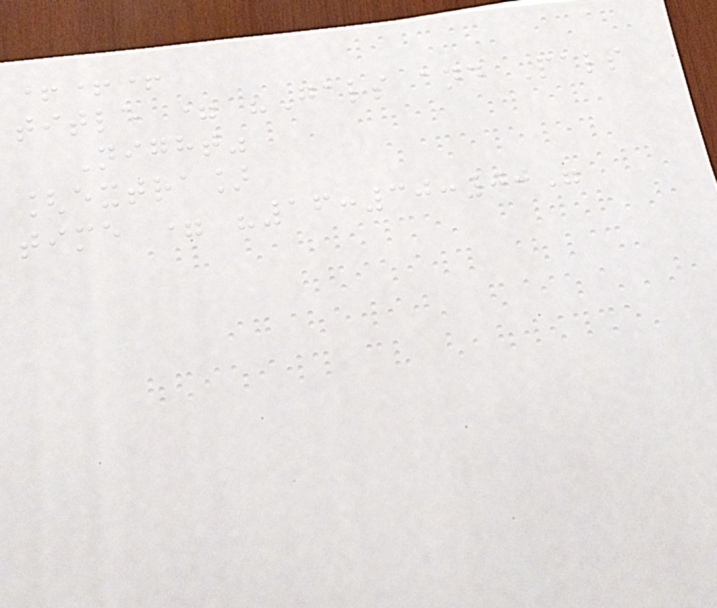+++
title = "Gals and Pals
Night"
[extra]
time = "16:30:00"
